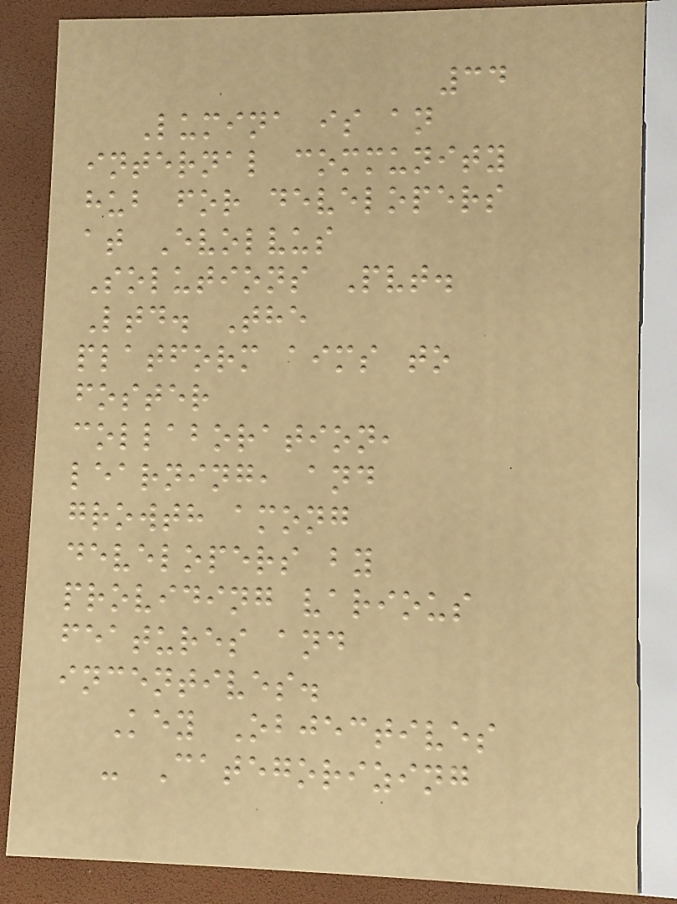34
Lumina is an
internal community
hub for developers
at Evolvus
Solutions Pvt.
Ltd. The
platform aims to
foster
collaboration,
learning, and
growth among
developers by
providing various
features and
incentives.
Key Objectives
- Categorizing
